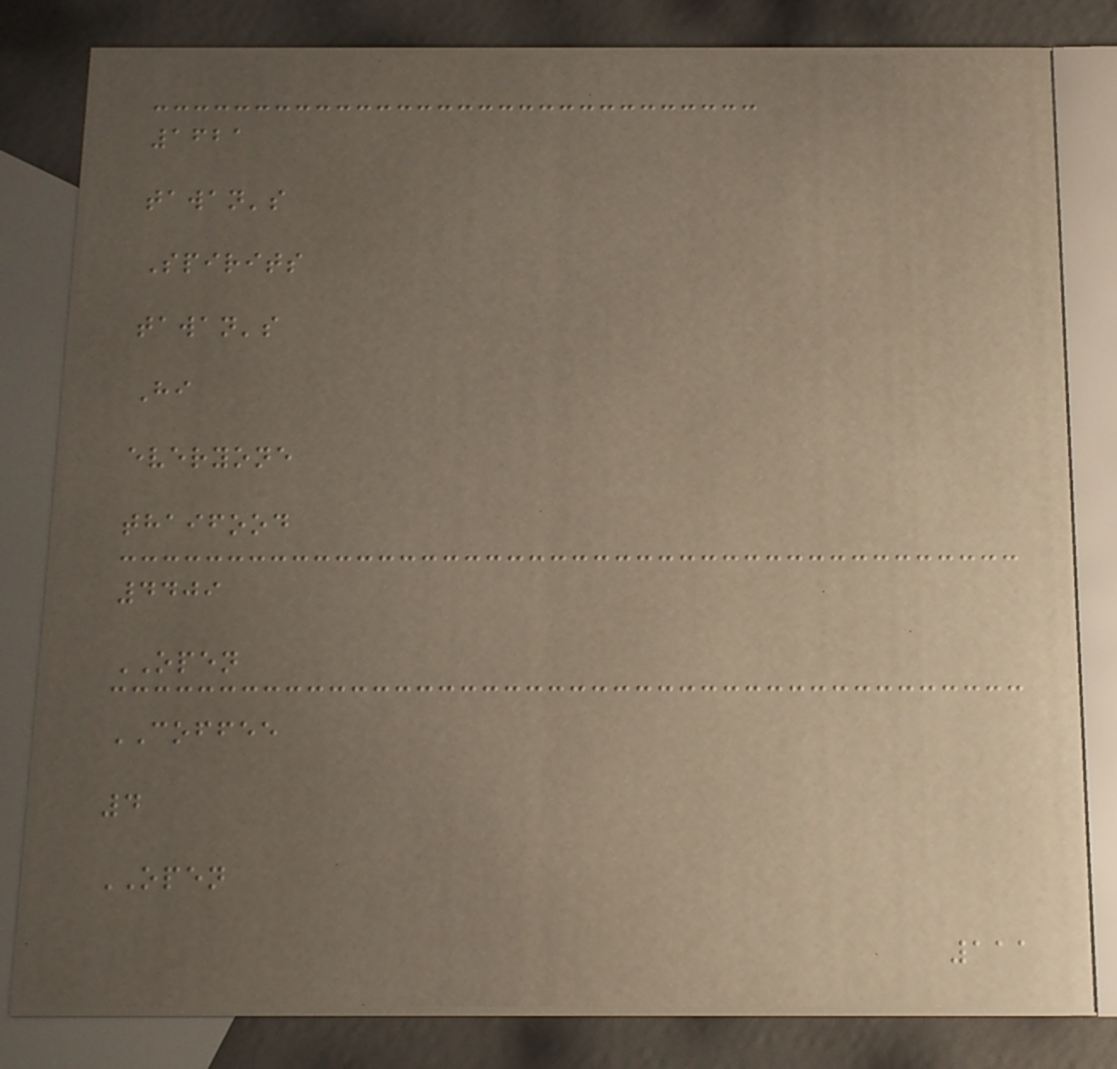1621
tawan's
Spirits
tawan's
Hi
everyone
thaifood
4409
OPEN
COFFEE
4
OPEN
111
